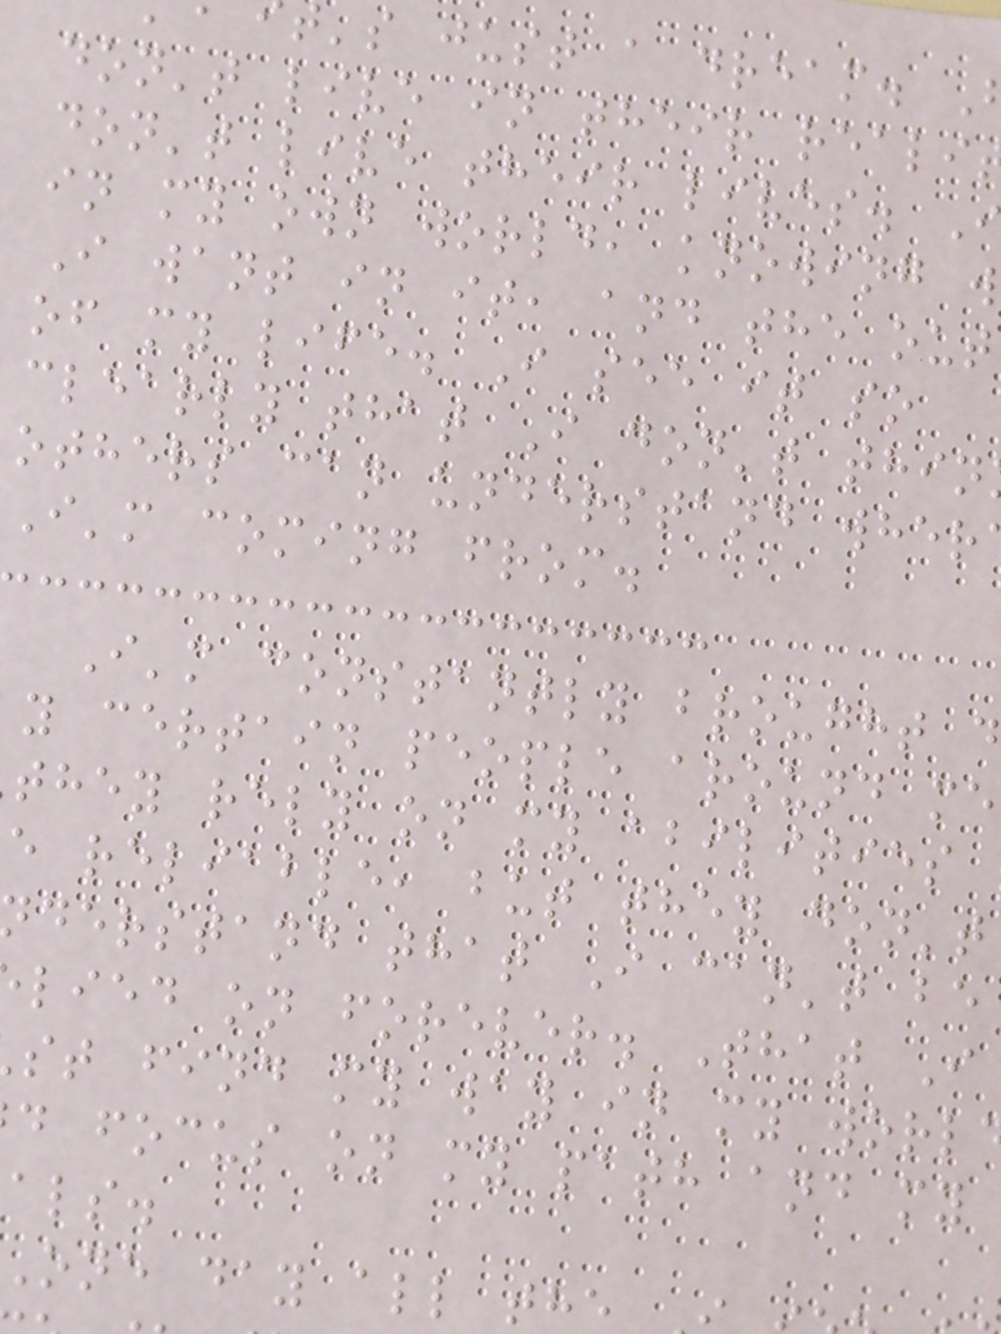t's just a dream.
don't live in their reali
don't live their lives. I
in my own world, knowing w
I want in it, and the out
of my life. I see it so
clearly that I don't thin
others can understand wher
I'm coming from.
I'm constantly brought d
y certain people around me
they rely on my abilities
e reliable, but they don't
derstand that I can't be
lied on forever. That I
st find my way in my worl
d focus on my path and my
als.
one day all the
